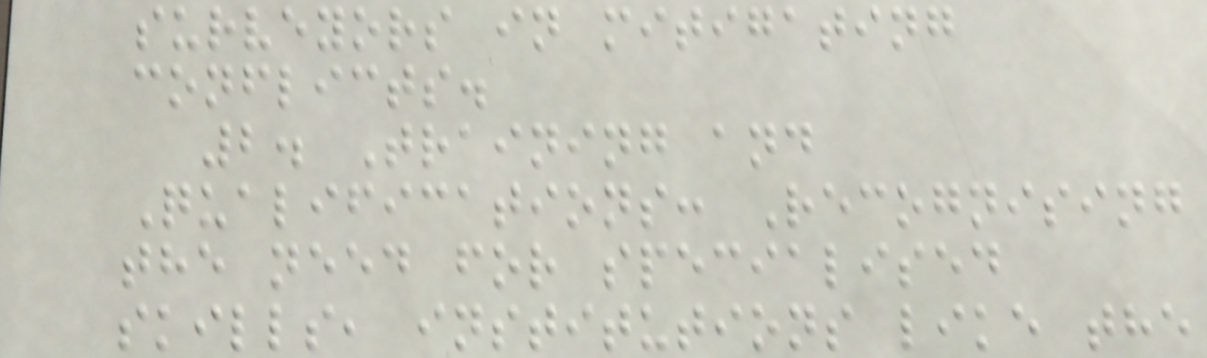surveyors in mitigating
conflicts.
2. Training and
Qualifications: Recognising
the need for specialised
skills, institutions like the
